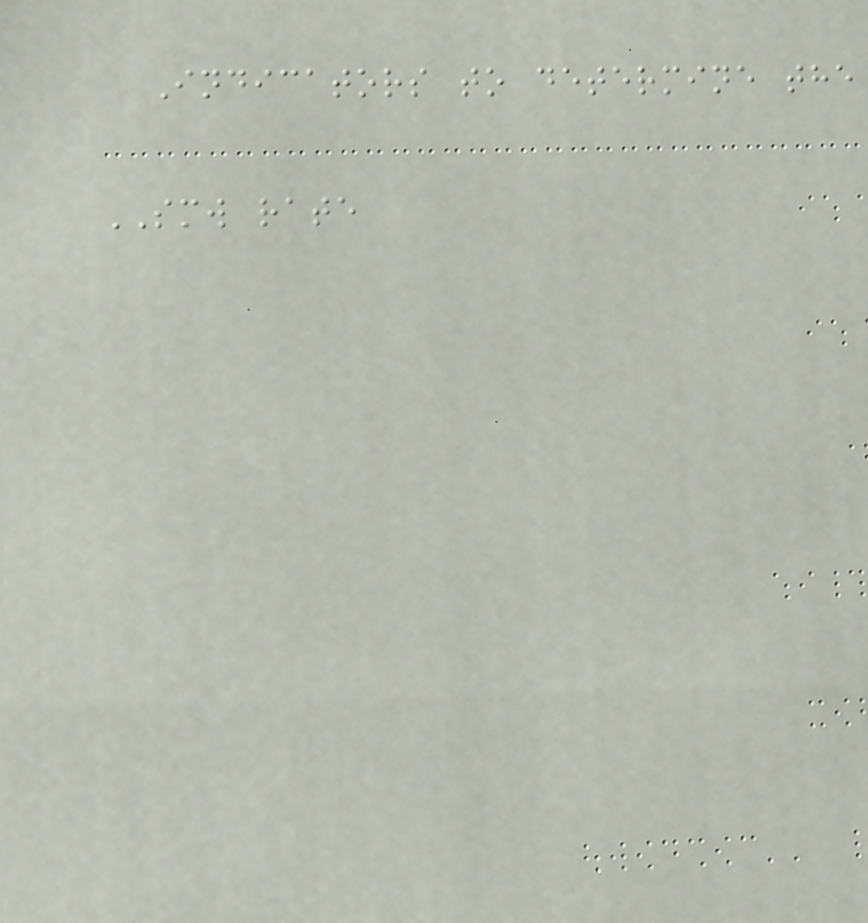Indicators to determine the
SMW rate
